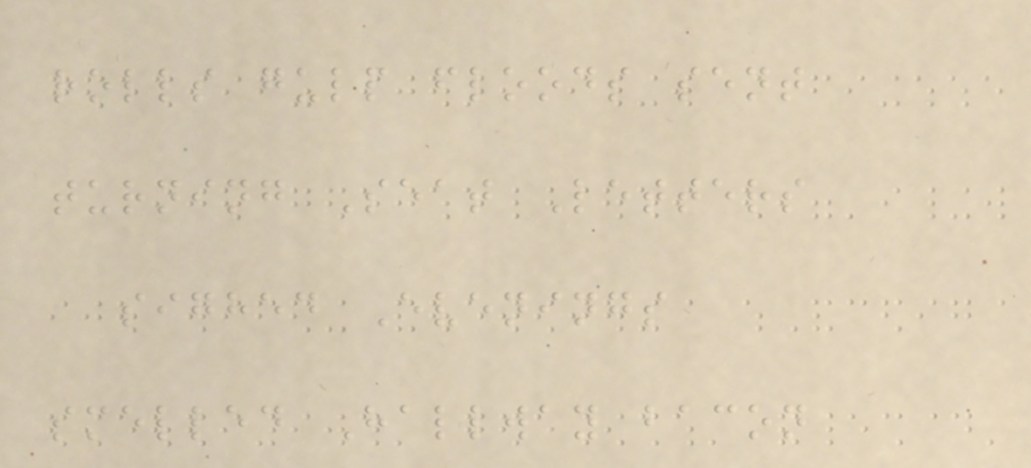rolls gulp floods sent
turning Seat Letters
sighed Evenings
smelled Hallway bacon
